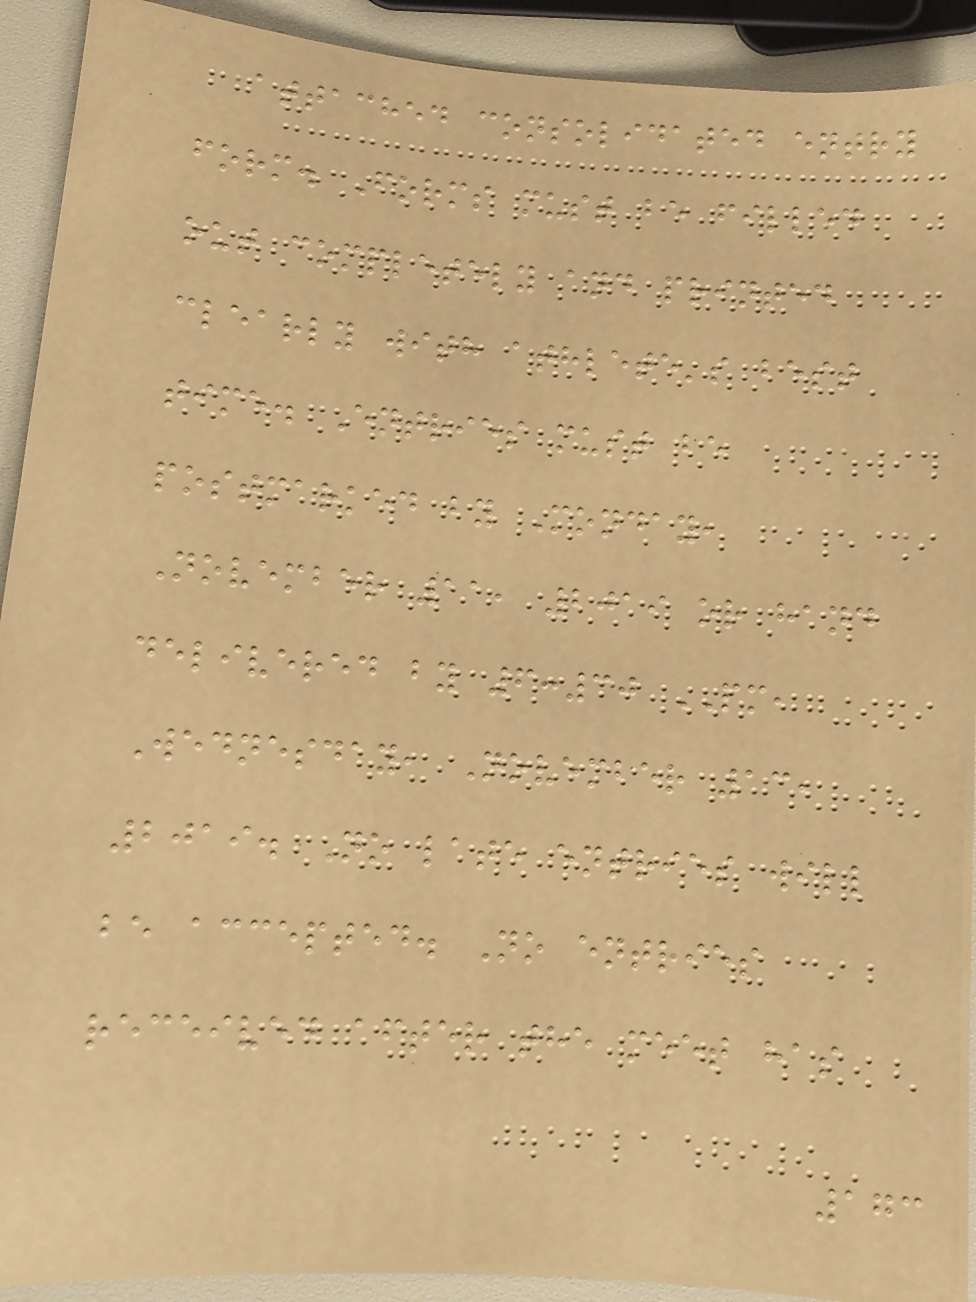attached consolidated entry
form. Forms must be filled
out completely and printed
clearly with athlete's best
time. Entries must be
postmarked by Monday,
November 11, 2019 or hand
delivered by 6:30 PM,
Wednesday, November 13,
2019. No late entries will
be accepted. No entries
received after the meet has
173
